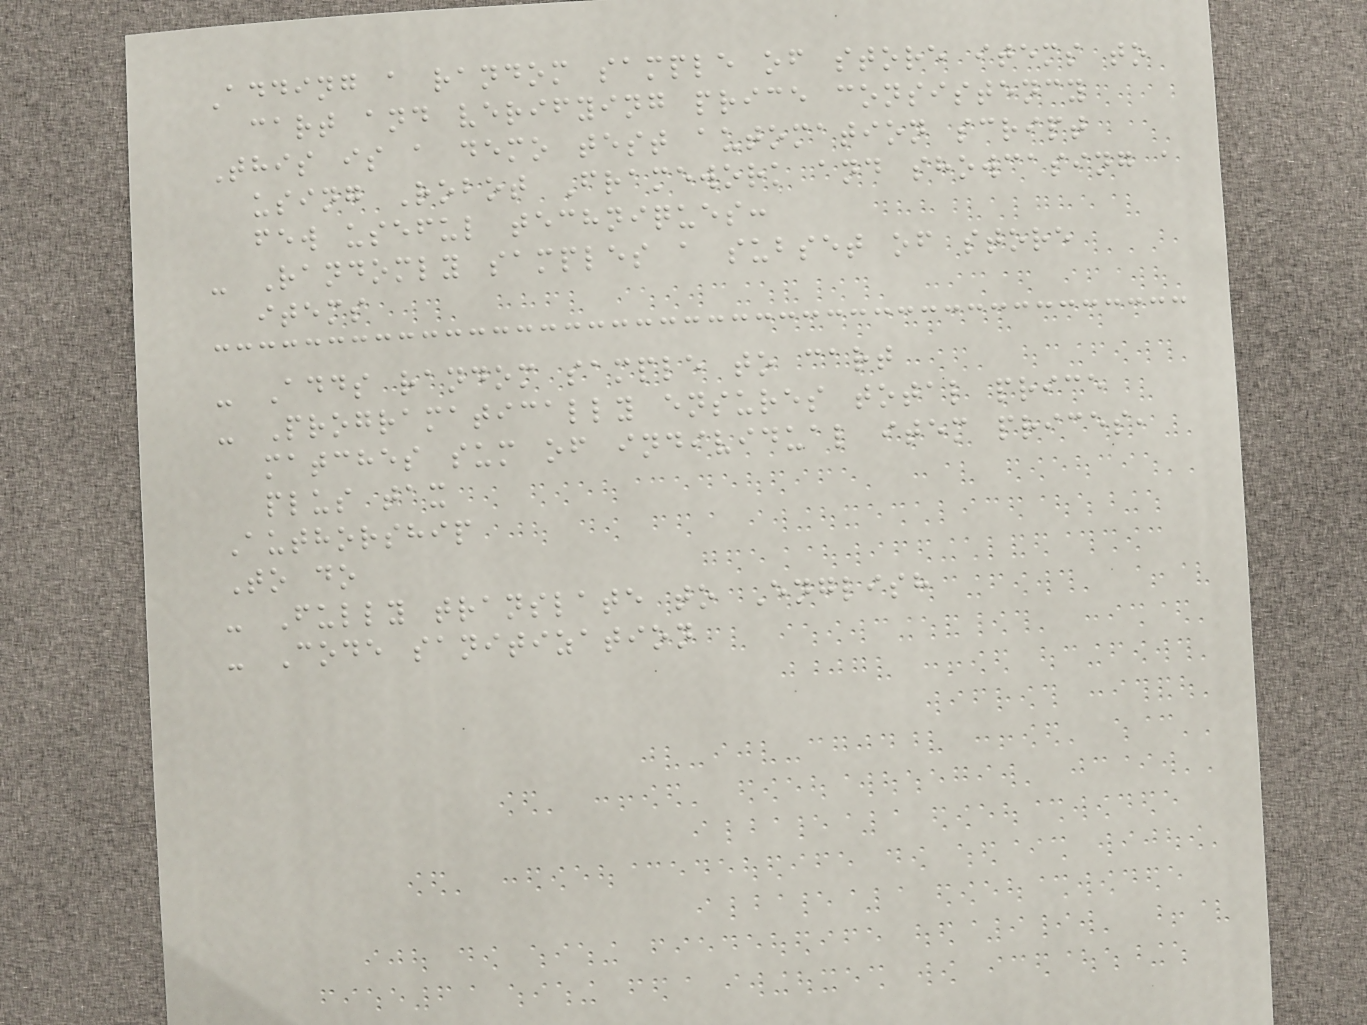Adding a random sample of store items to
cart and verifying price consistency
This is a demo test automation script
using Robot Framework and showcasing a
few useful techniques:
- Randomly samples a subset of store
items
- Adds random sample to cart
- Programatically ensures total price
matches sum of individual item prices,
plus tax
Authorship
To do
- Fully translate to English
- Code sanitization
